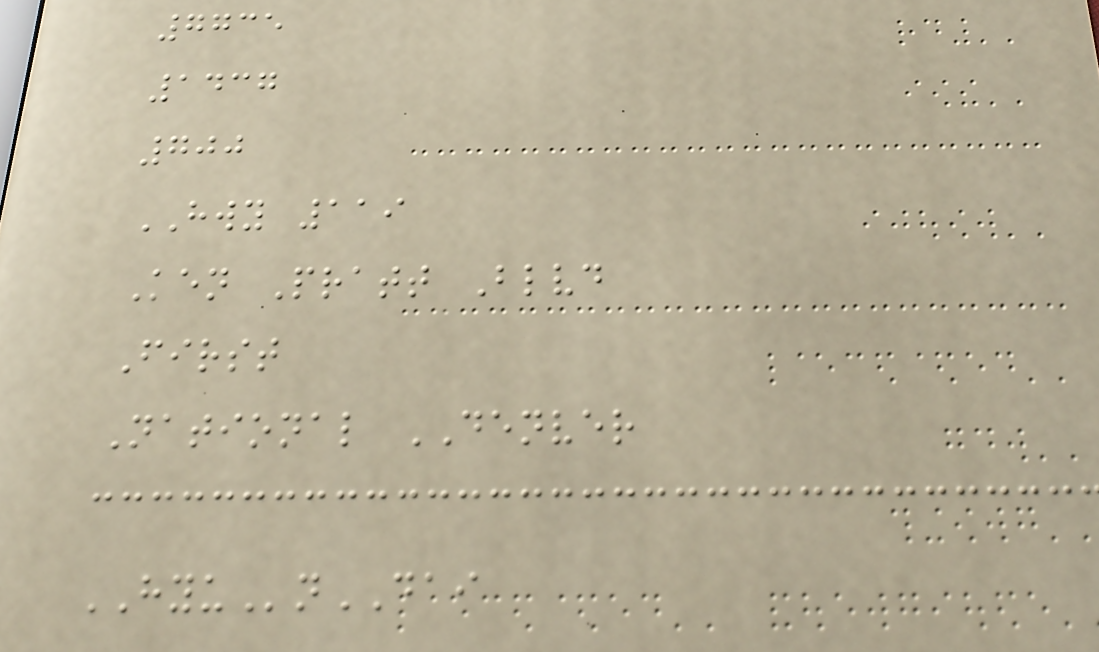7735
1437
700
HWY 119
Ken Pratt Blvd
First
National DENVER
HYUnDAI
